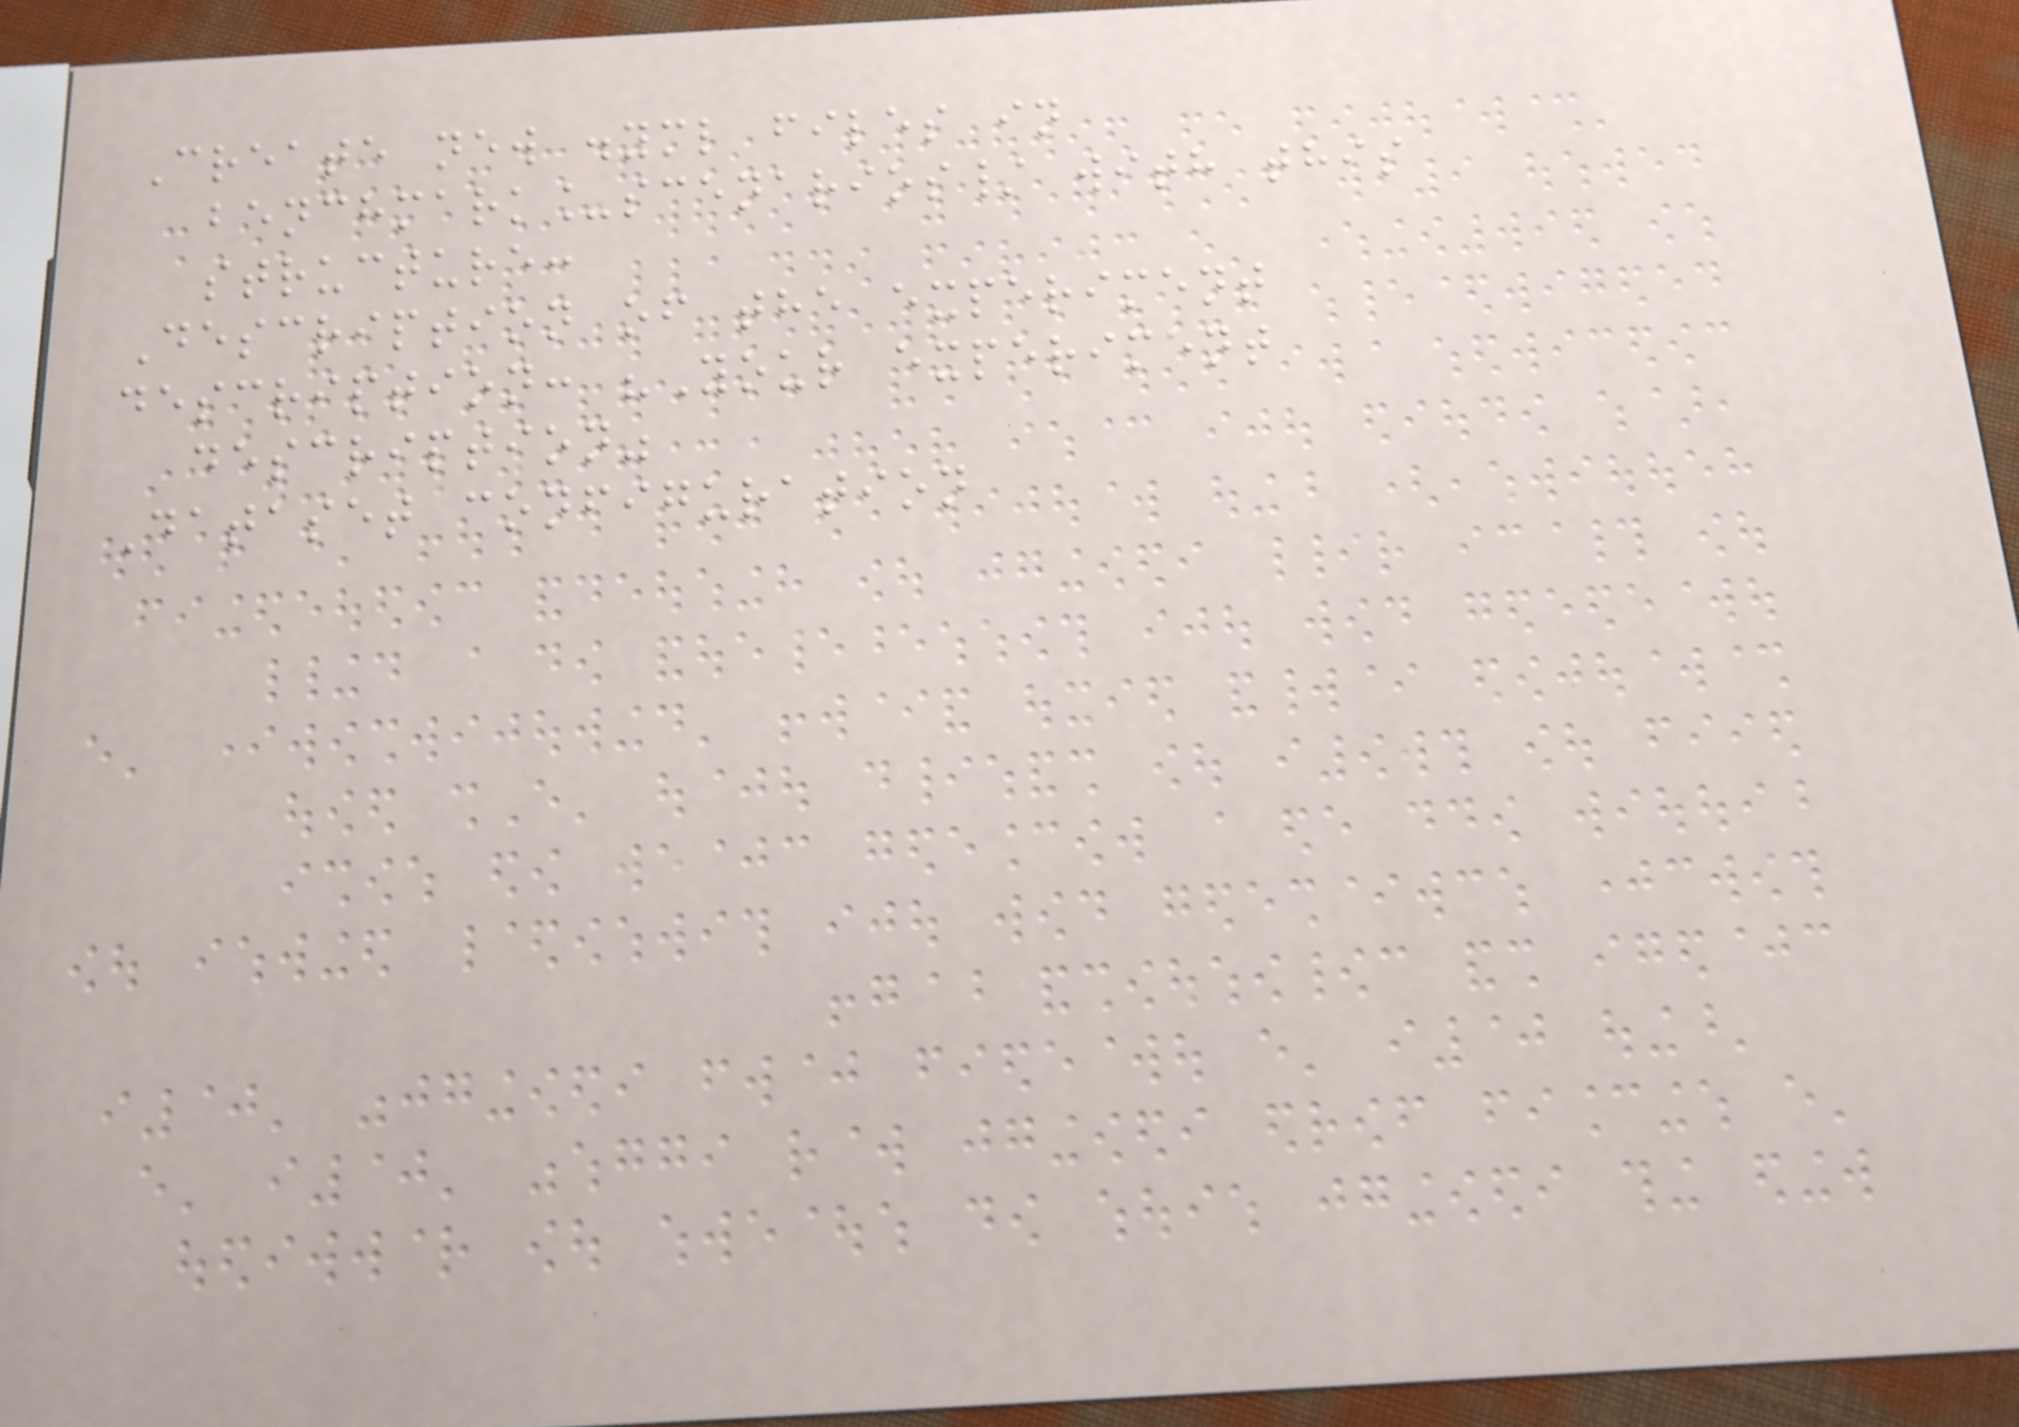Create new .yml files in
benchmark_scenarios/ with this
structure:
Description of the experiment
description: "Your experiment
description"
Dataset configuration
